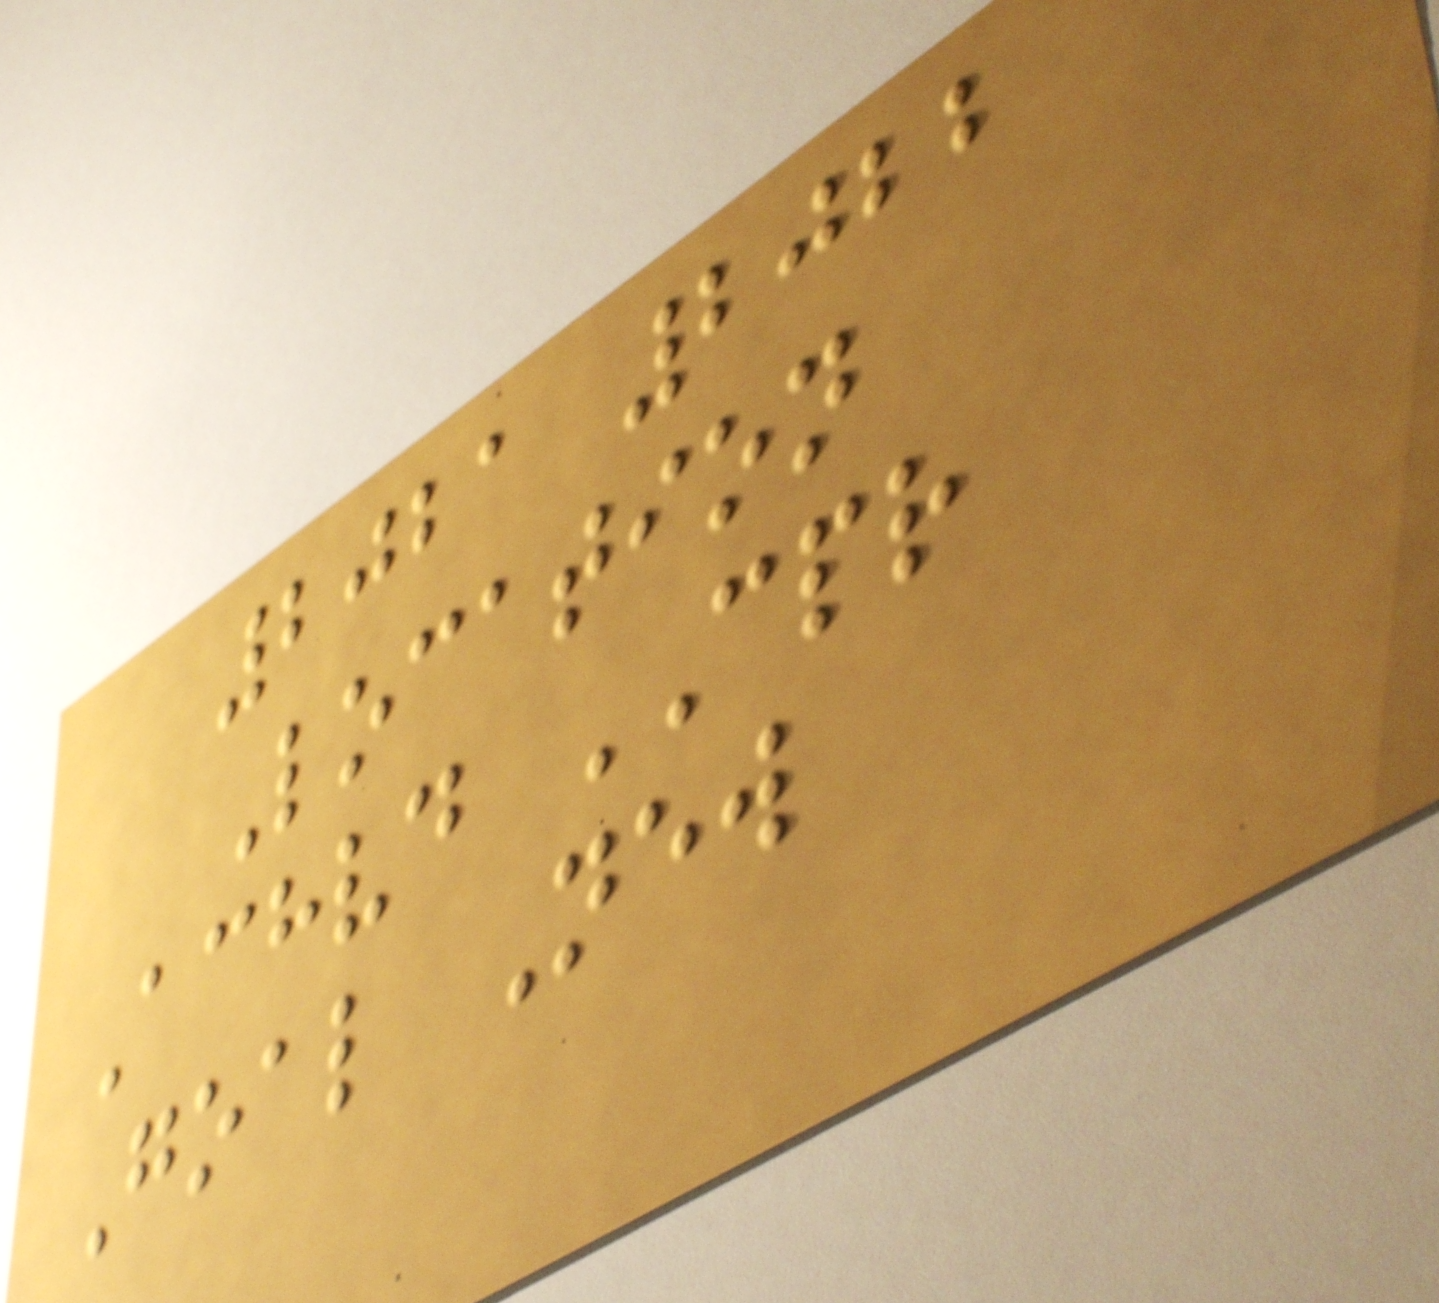2021 2022
Location
Achvd CPR
Goal New
